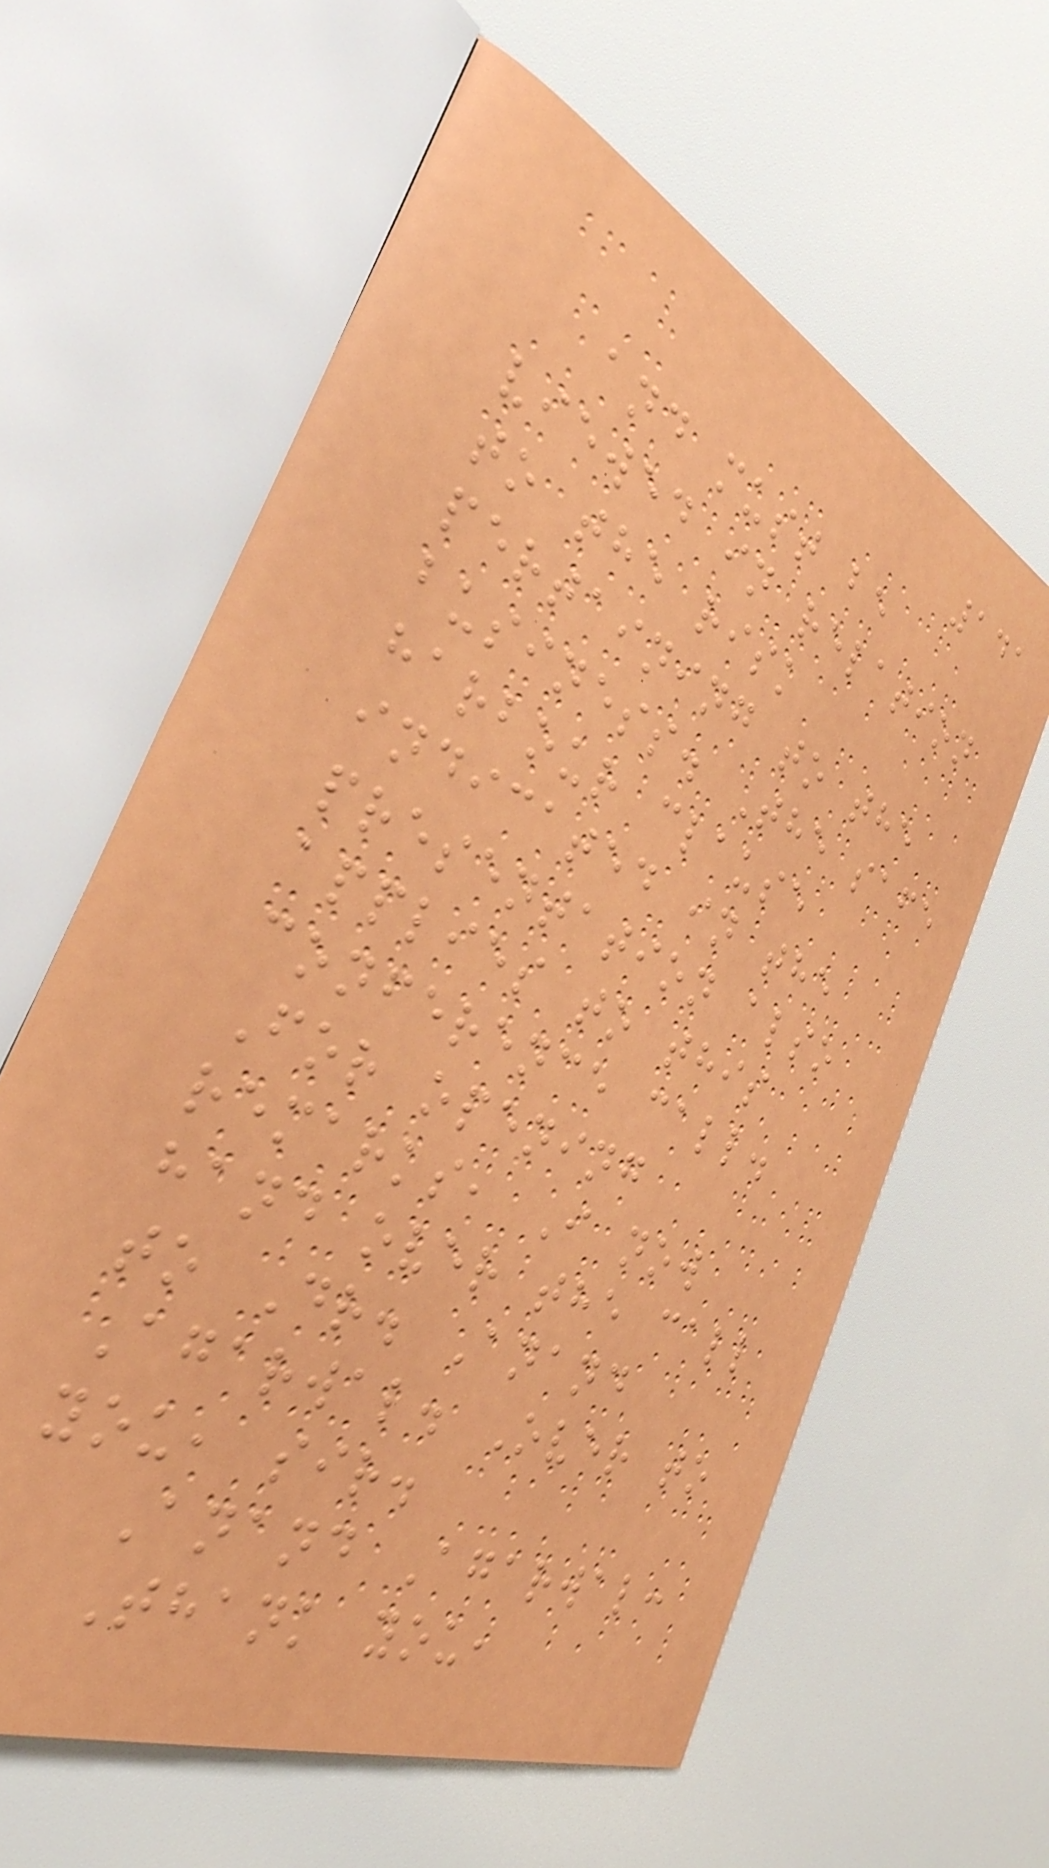141
and must be
viewed in relation
to the risk
pertaining to the
business. The safe
harbour clause
indicated in the
presentation also
applies to this
conference call.
For opening
remarks, I now
hand over the call
to Dr. Anand
Agarwal. Over to
you, sir.
Anand Agarwal:
Thank you,
